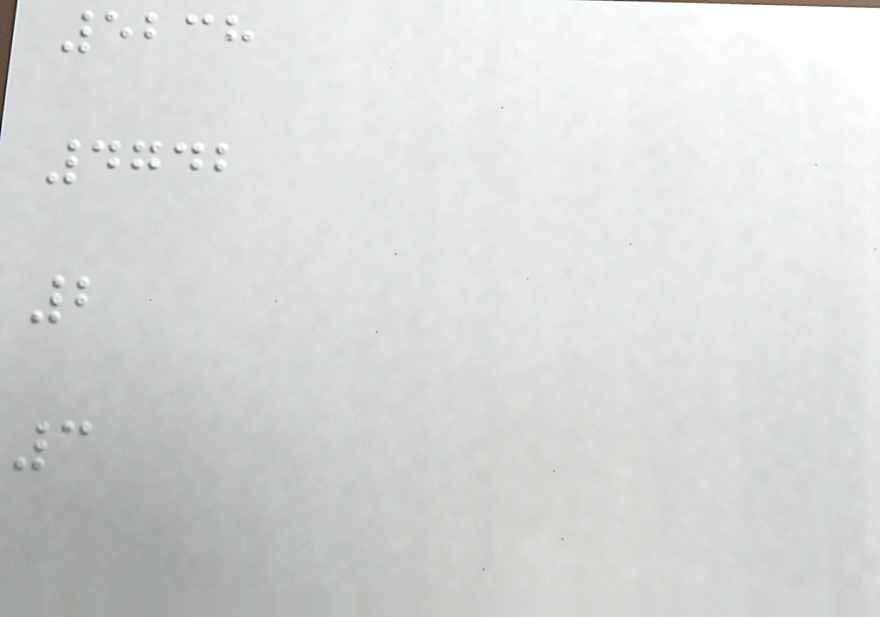5238
4742
2
3
